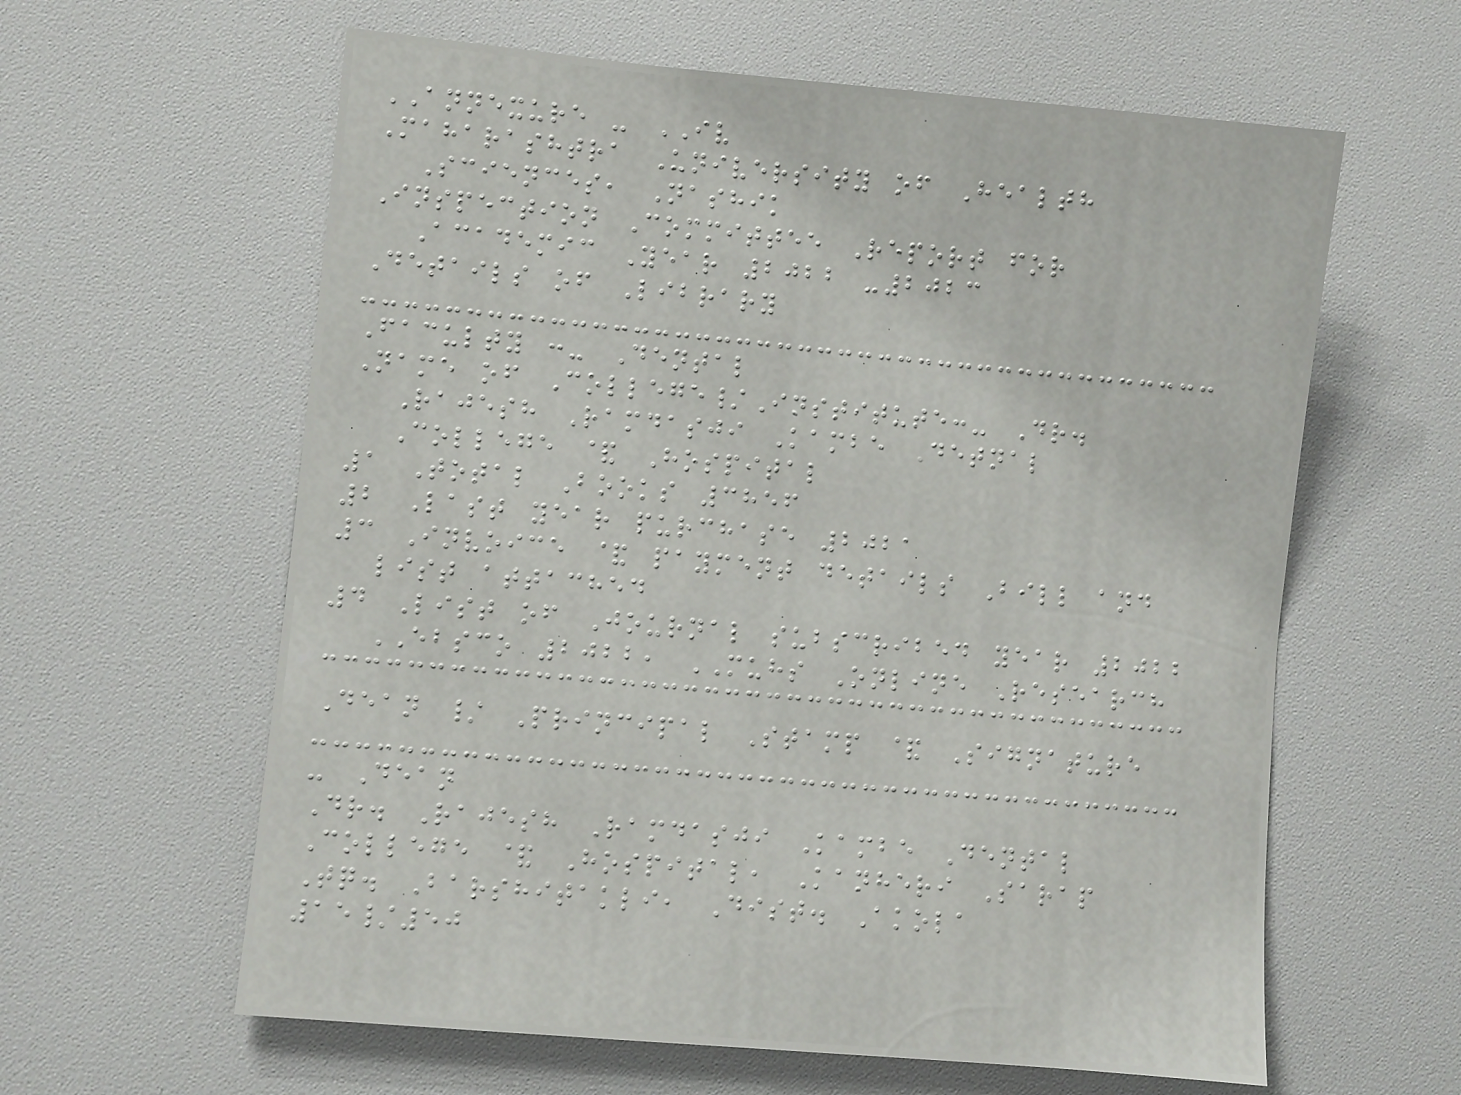ANNEXURE - IV
Maharashtra University of Health
Sciences, Nashik
Inspection Committee Report for
Academic Year 2022 -2023
Details of Library
Faculty :- Dental
Name of College/Institute:- Dr.
Rajesh Ramdasji Kambe Detnal
College & Hospital
1 Total Books 3856
2 Last year purchase 2021
3 Invoice & payment details Bill and
list attached
4 List of Journal subscribed year 2022
EBSCO 2022, MUHS Online Research
Dean / Principal Stamp & Signature
- Dean
Dr. Rajesh Ramdasji Kambe Dental
College & Hospital, Kanheri Sarap
Tq. Barshitakli, Dist. Akola
15/50
